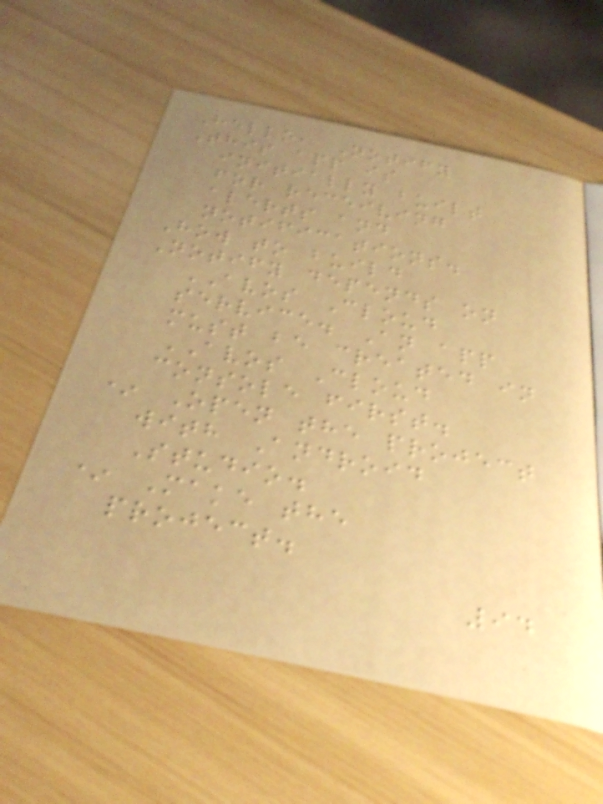Hello, Notify
This app is
initially built
for receiving
alerts and
notifications.
How to build
Notify depends on
AVOS Cloud
service. An app
must be created in
AVOS Cloud
console first.
* Open the project
with Android
Studio.
* Make the
project.
94
